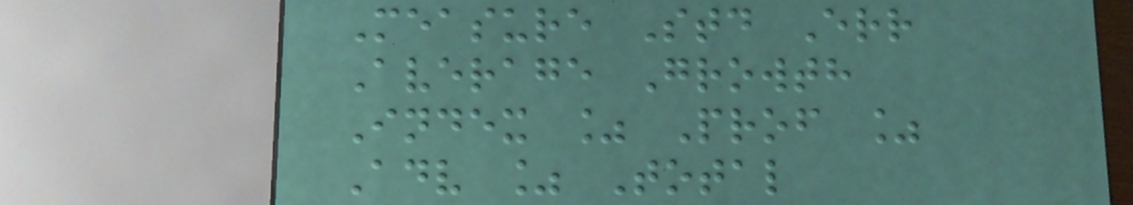Measure Std Err
Average Growth
Index % Prof %
Adv % Total
